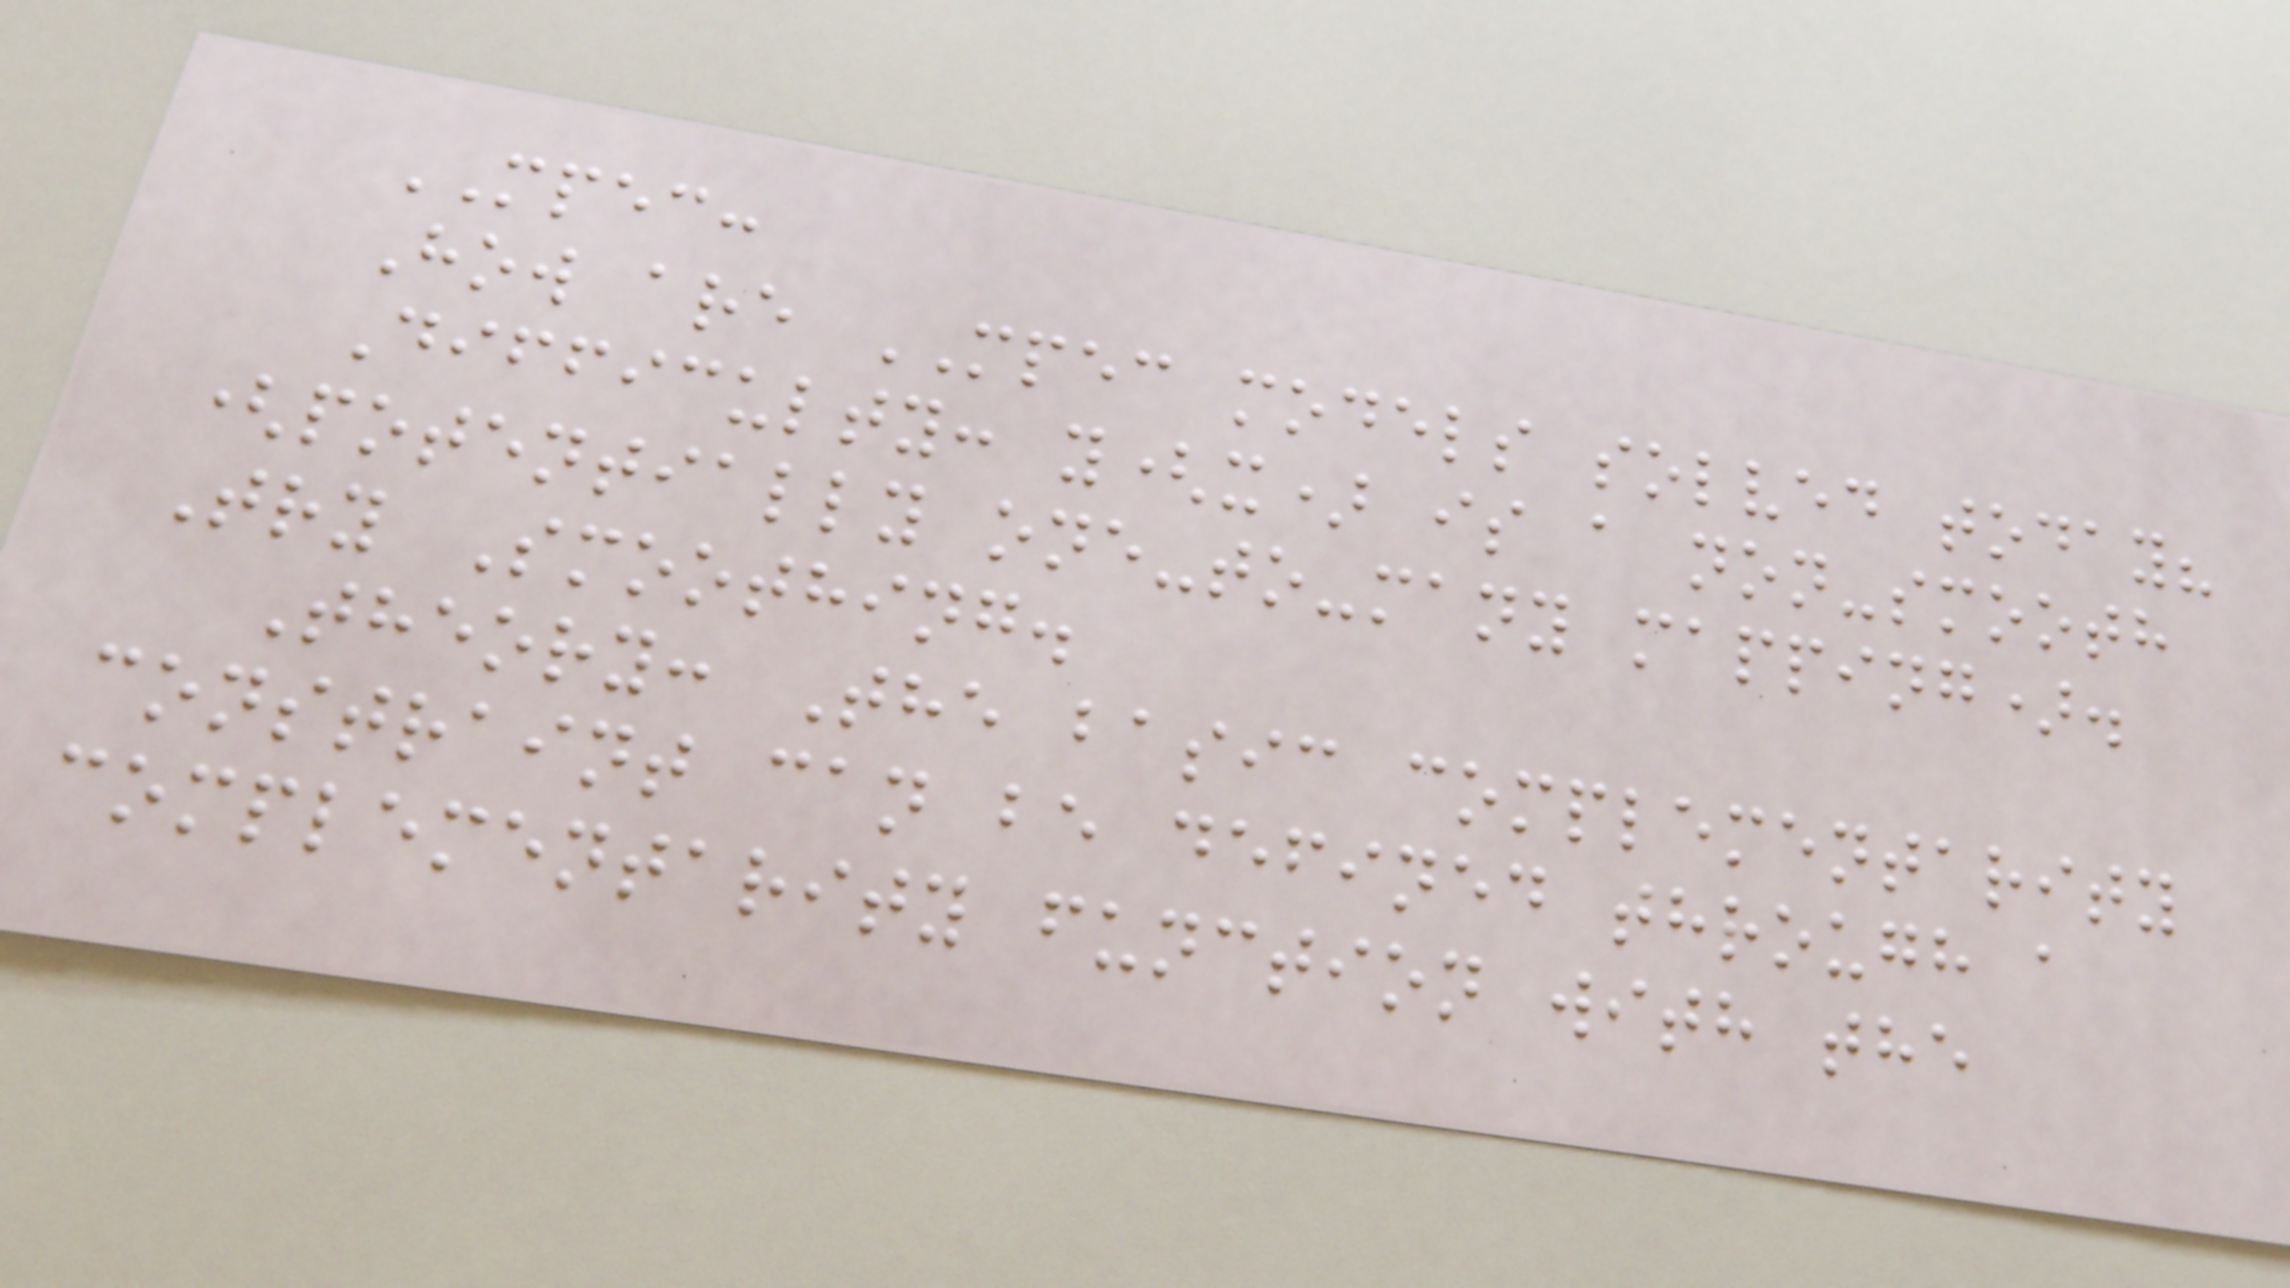MPEC:
How are MPEC models solved today?
Difficulty: y(x) is a non-smooth
(potentially one-to-many mapping).
Try Smoothing.
Theory: The basic complementarity
constraint can be defined through a
complementarity function with the
